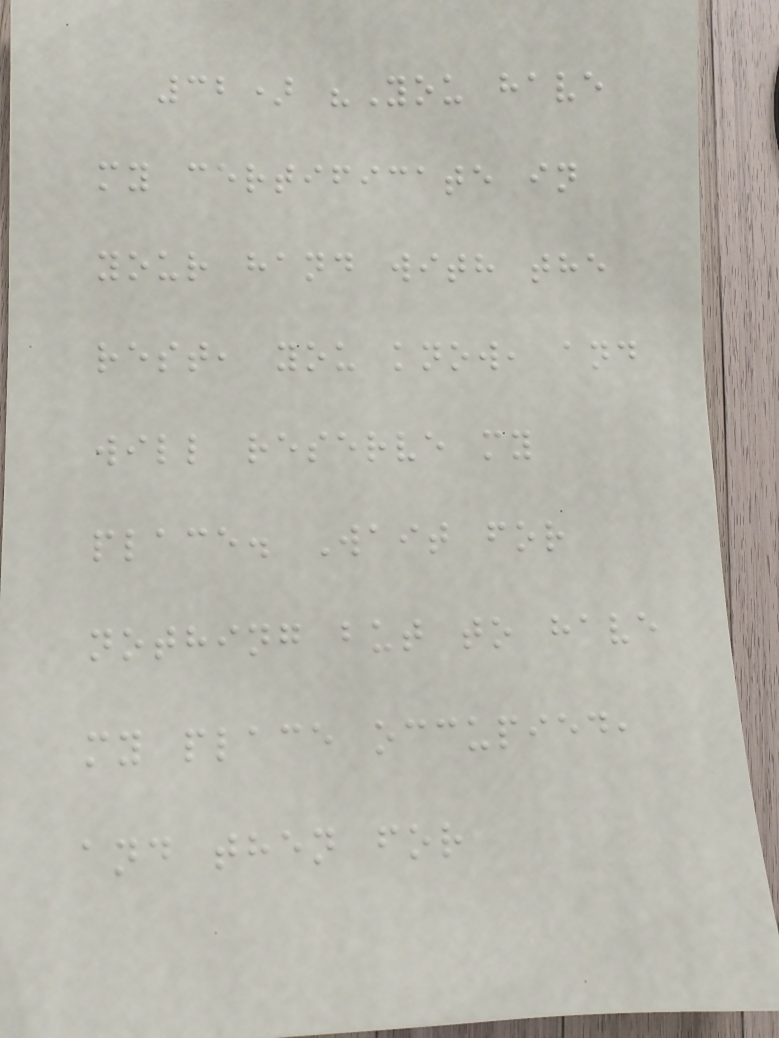32) "You have
my certificate in
your hand with the
rest, you know, and
will reserve my
place. Wait for
nothing but to have
my place occupied,
and then for
